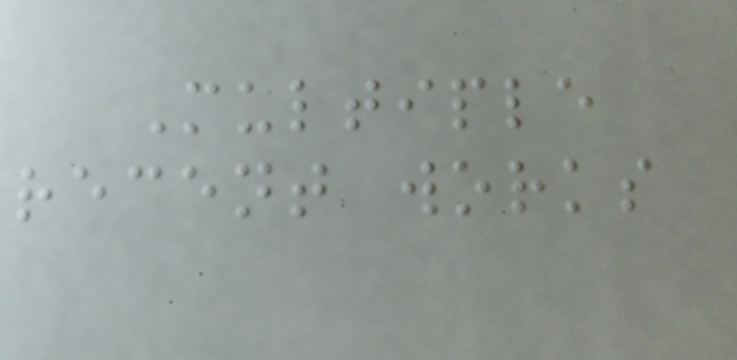Multiple
recent works
